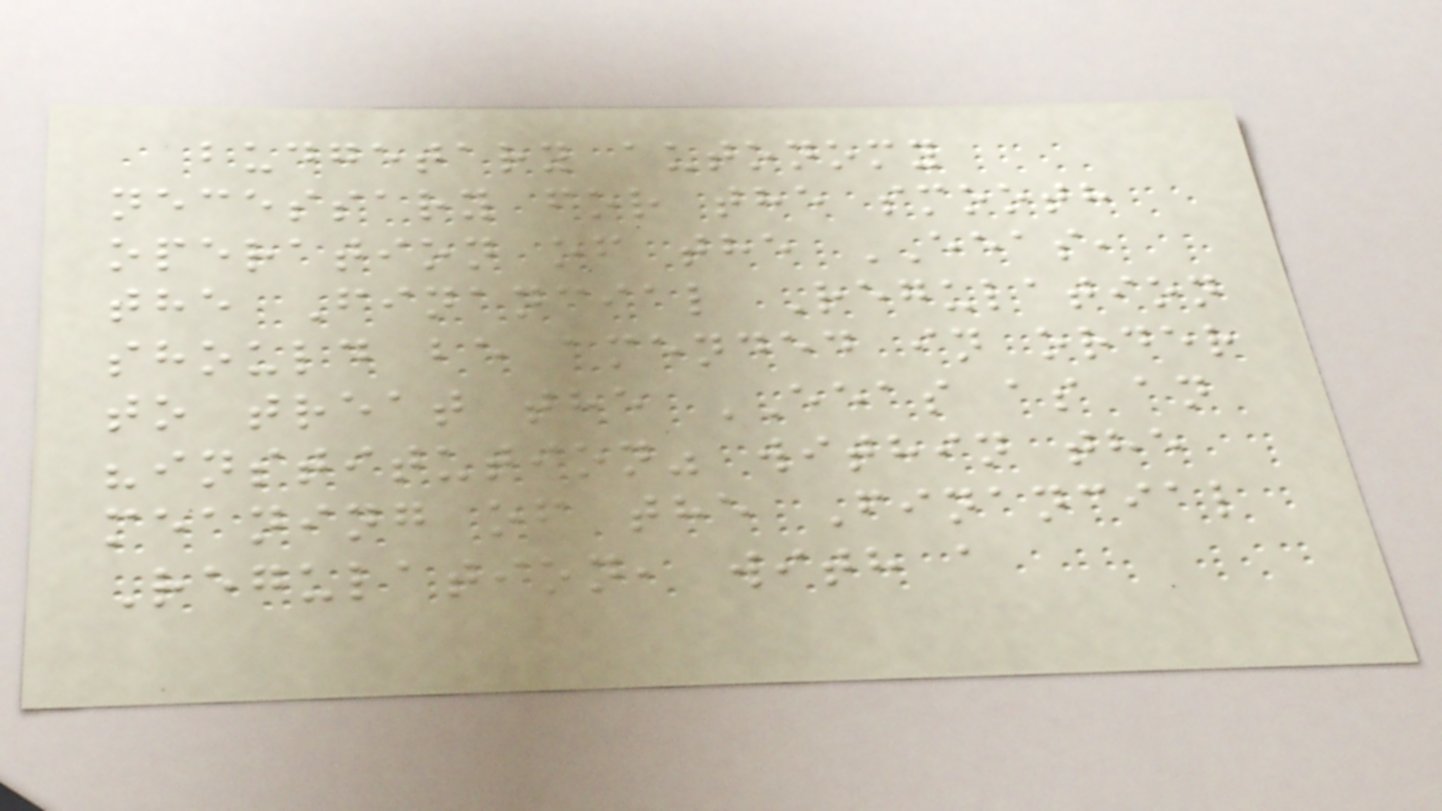budgetary autonomy
necessary for the smooth
operation of the EEAS,
the Financial Regulation
should be amended in order
to treat the EEAS as an
"institution" within the
meaning of the Financial
Regulation, with a
